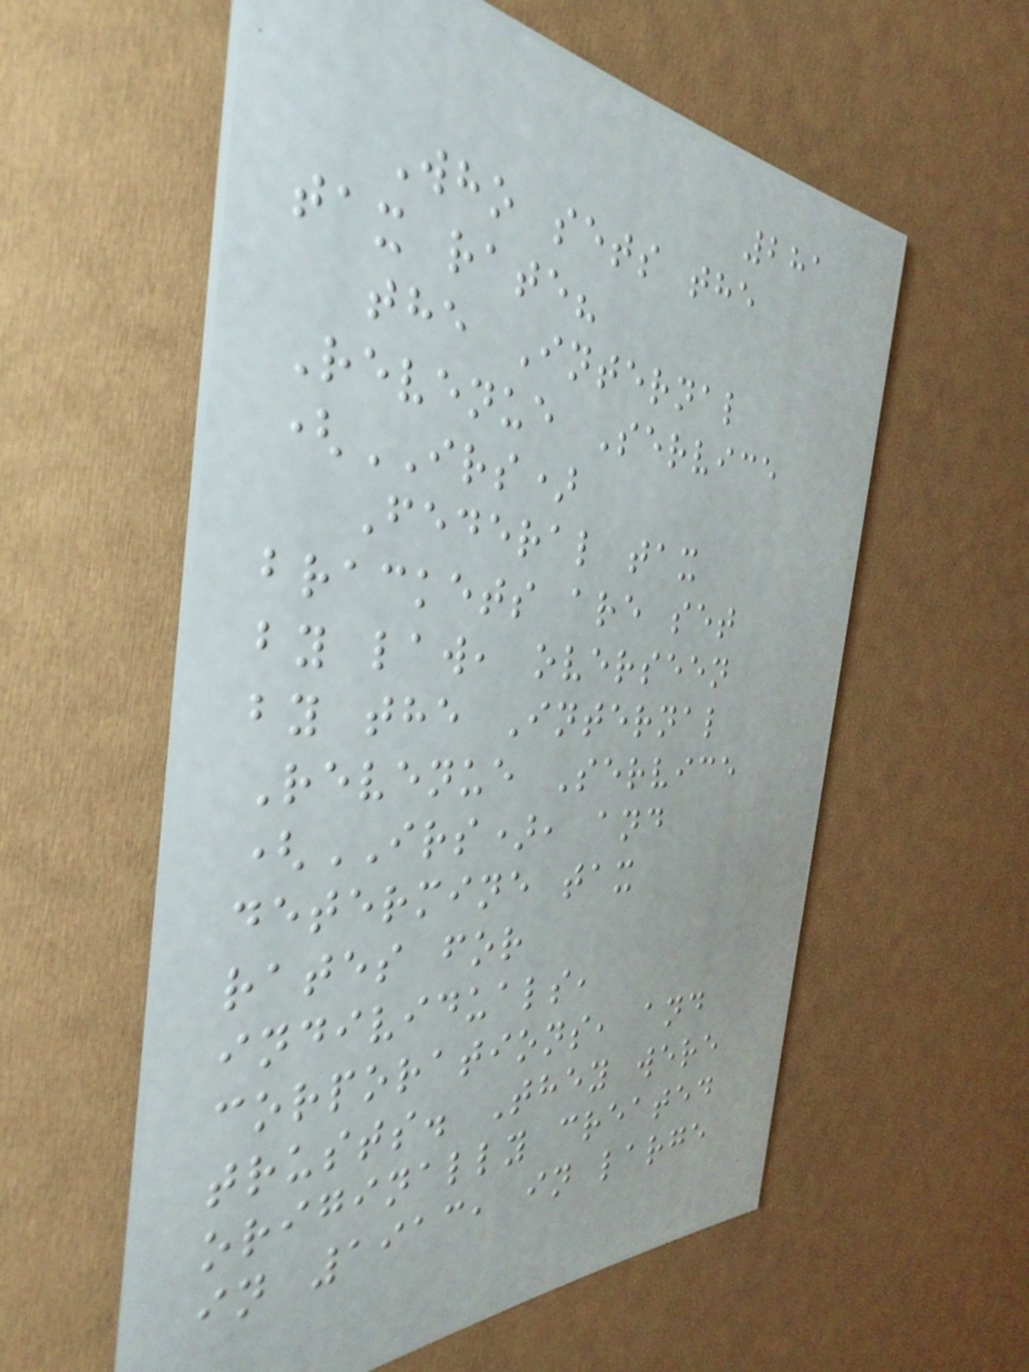281
Who sets the
tax rate?
the Internal
Revenue Service
(IRS)
Federal tax
brackets are set
by law, overseen
by the Internal
Revenue Service
(IRS), and
determine tax
rates for
individuals,
corporations, and
trusts. They were
originally created
in 1913, in large
